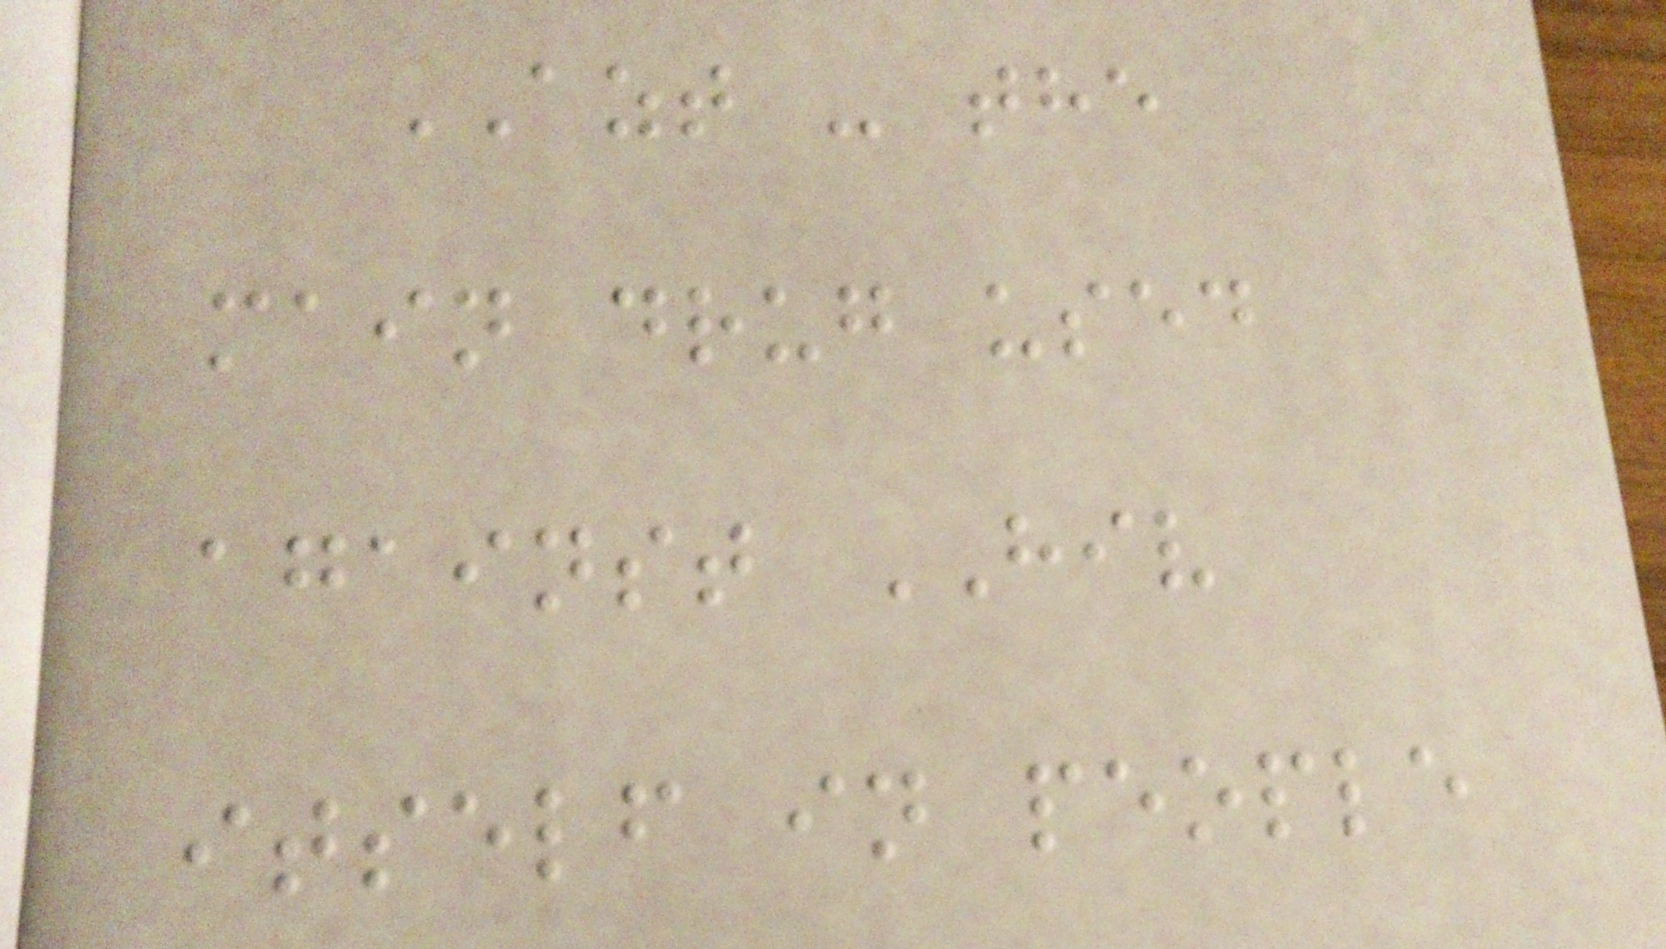AZT - the
main drug used
against HIV
itself in people
